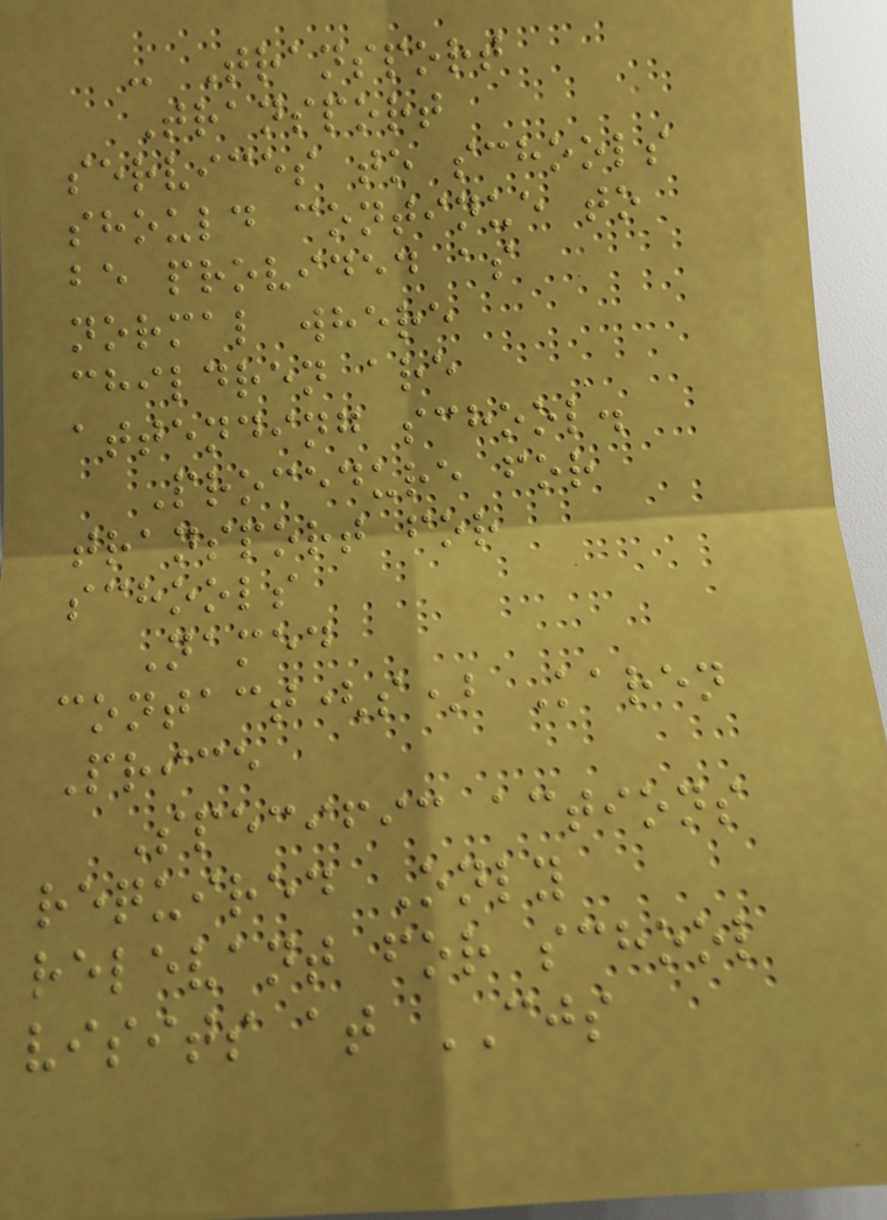- Transport
Transport
services to schools
should continue to
be provided as
normal where
children are
attending school.
Procedure for
transport for
schools
Named
contact(s) Karen
Price
Specific actions
required Only
relevant for school
visits at CJS
